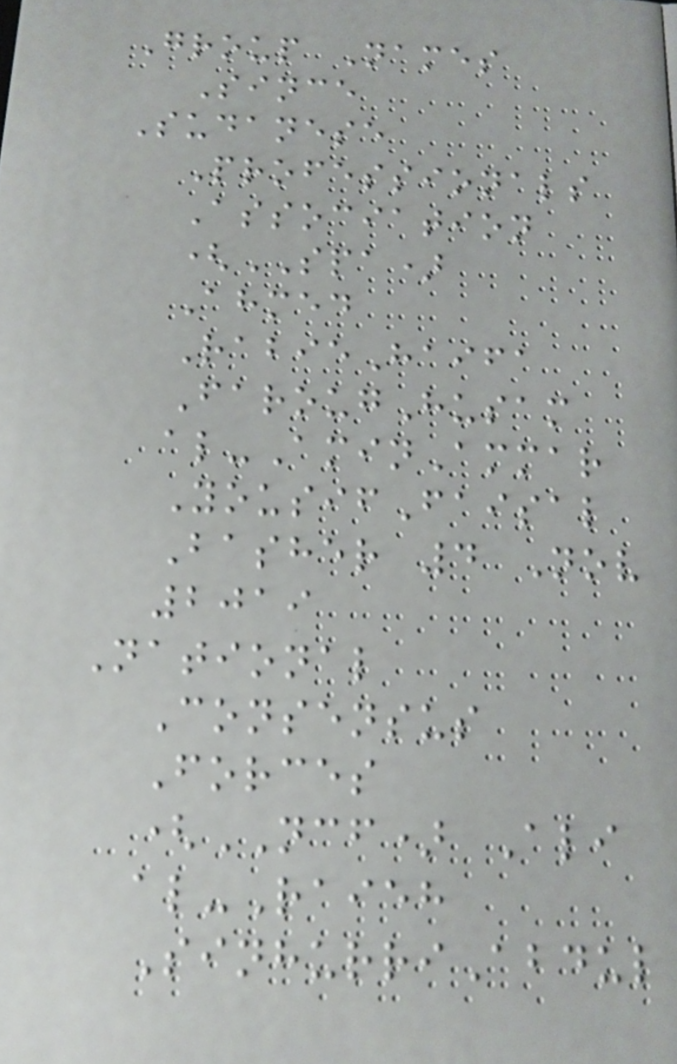Group Names
Since
Sudanese
Professionals
Association
(SPA)
Ahmed
RabieHaifa
FarougHusam
al-AminAmmar
YousifFaisal
Basher 4 Nov
2019
National
Consensus
Forces
(NCF) Ali
al-Raieh
SinhurriAbdul
